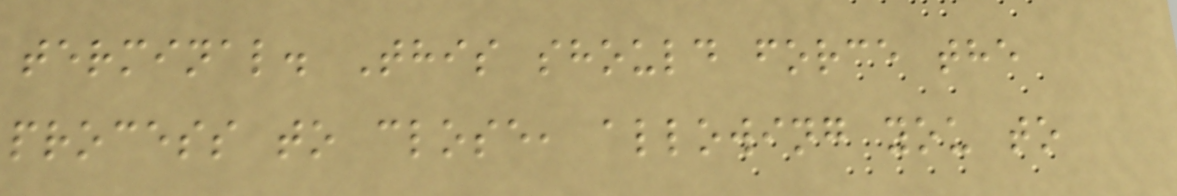terminal. This should force the
process to close, allowing you to
